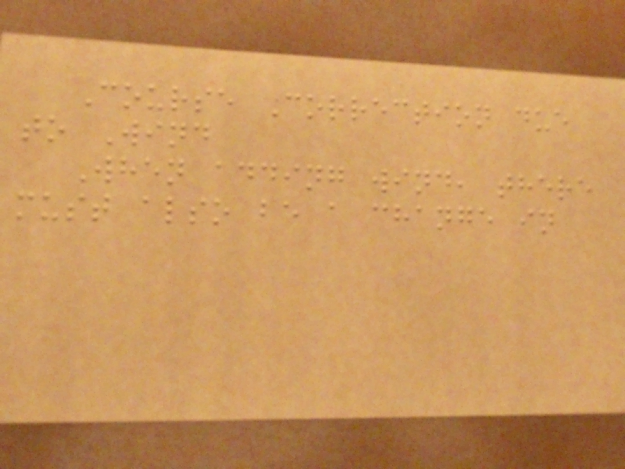Course Correction due
to Wind
When adding wind, there
must also be a change in
